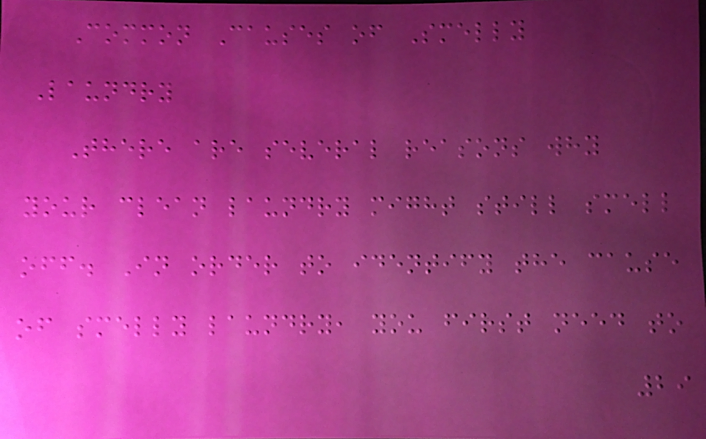Common Causes of Smelly
Laundry
There are several reasons why
your clean laundry might still smell
off. In order to identify the cause
of smelly laundry, you first need to
29
